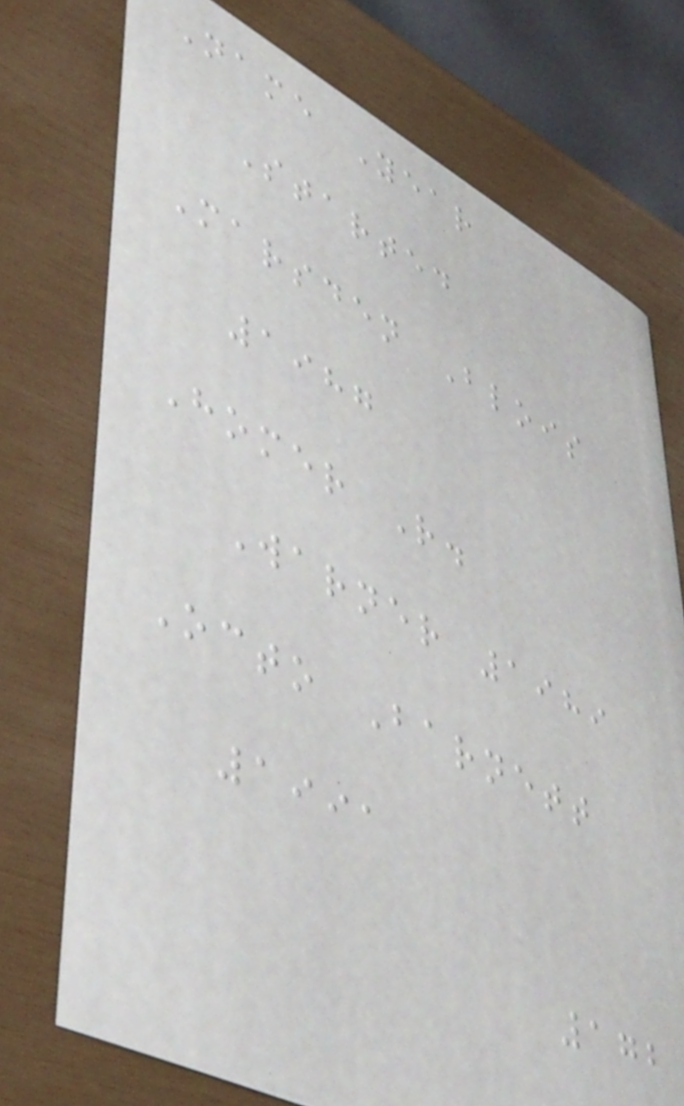Name Year
Started
Marsden Blois
1987
Homer R.
Warner 1989
Octo Barnett
1991
172
